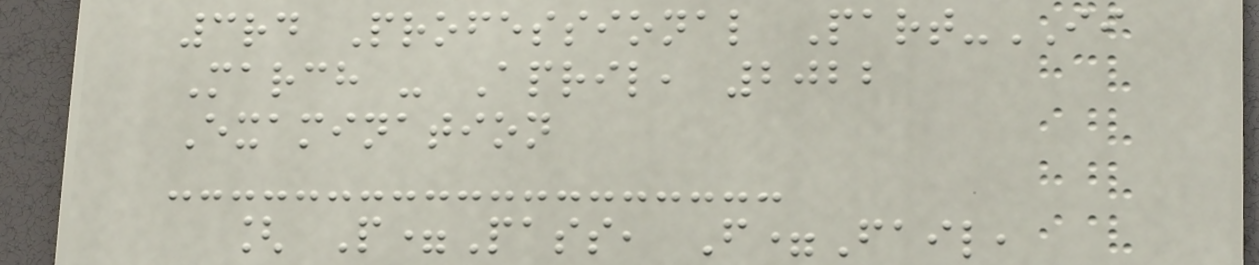3rd Professional Part-II
March - April, 2022
Examination
[ P=Pass, F=Fail,
